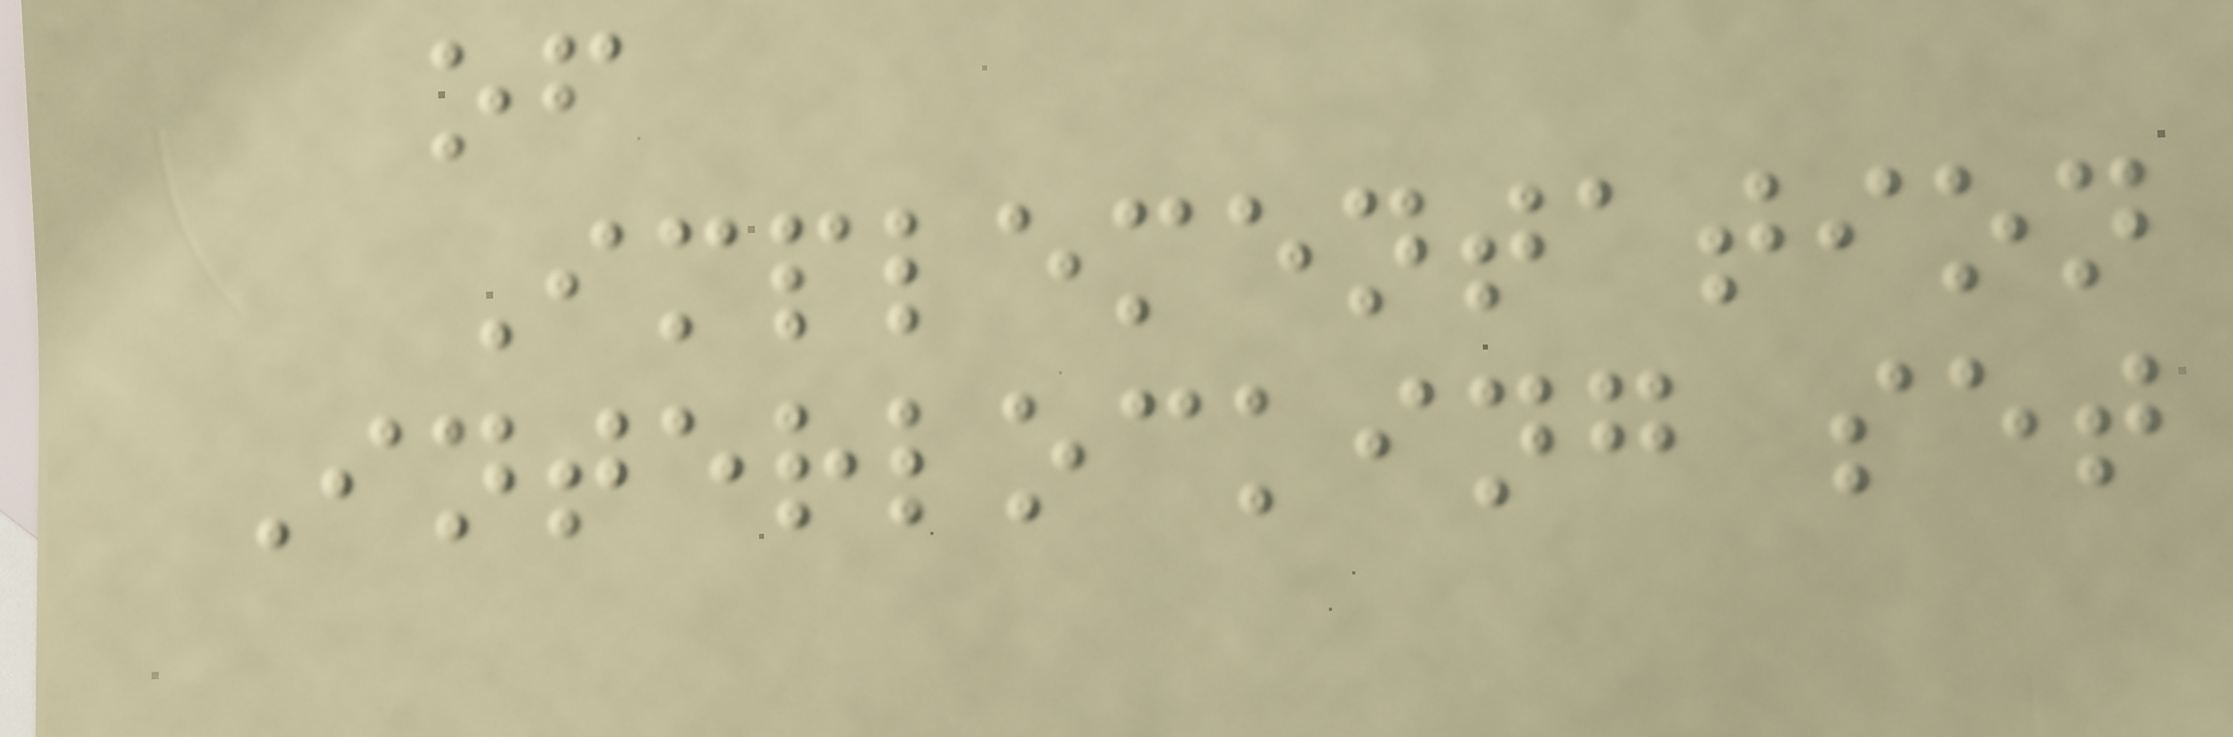of
Implementation
Interlocking set
